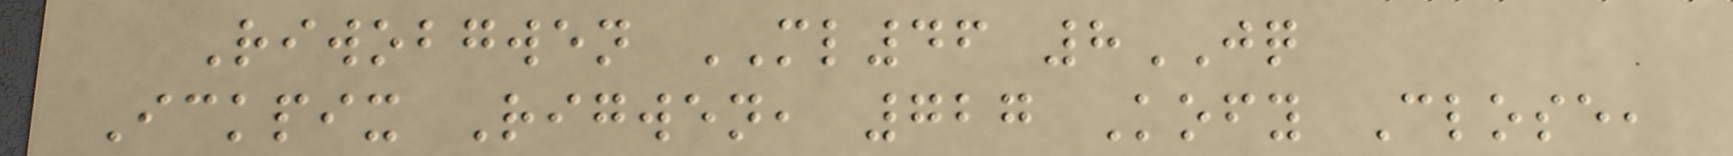Riwobgwen ML46 8JQ
Ickpix Rigwen, 727 Kofy Close,
